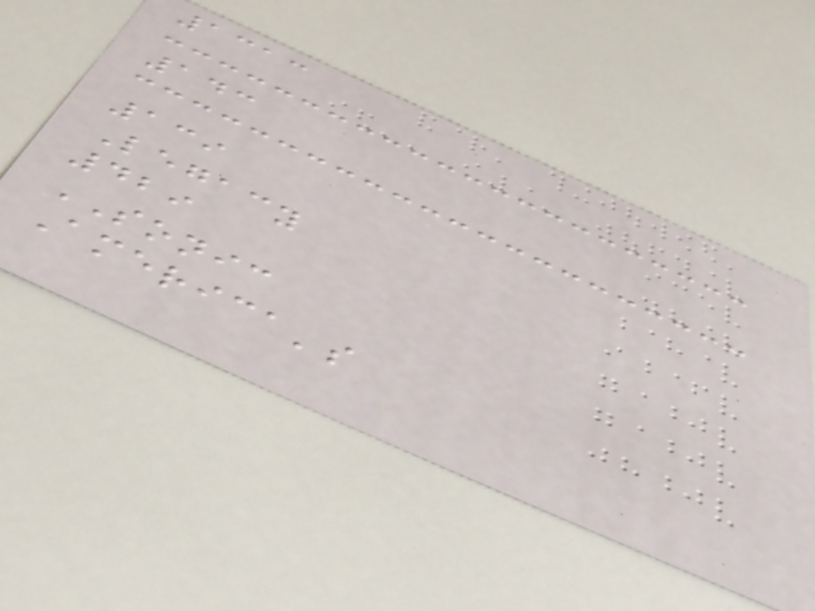1313
143
139
Legacy
429
SONIC
America's
